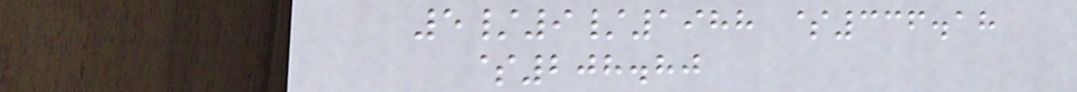5/9/1988 $336.18
$208.80
